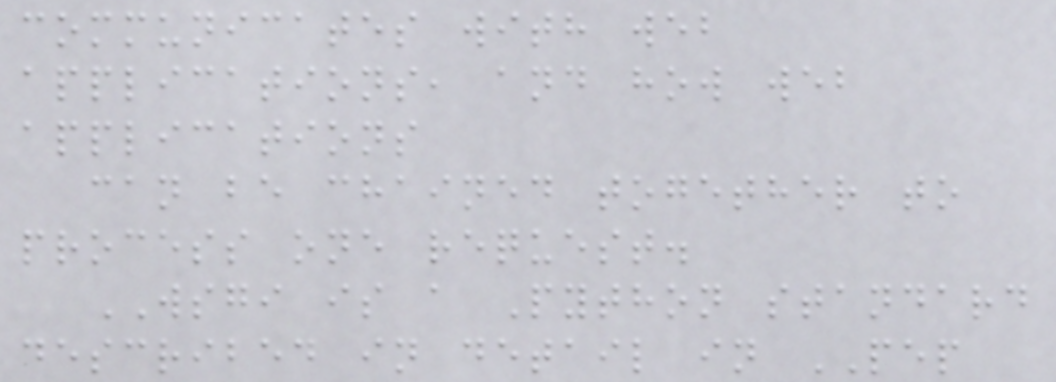communicates with web
applications, and how web
applications
can be chained together to
process one request.
WSGI is a Python standard
described in detail in PEP
